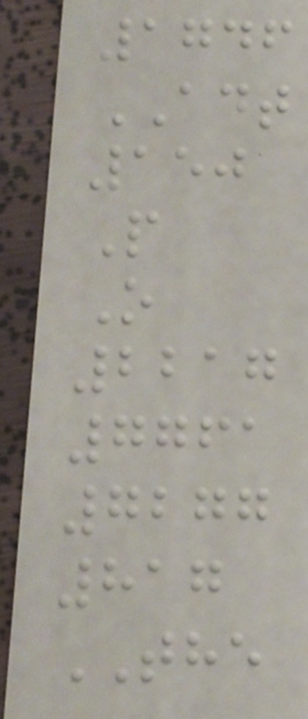1746
ADT
150
P
O
2217
7761
7277
817
THE
